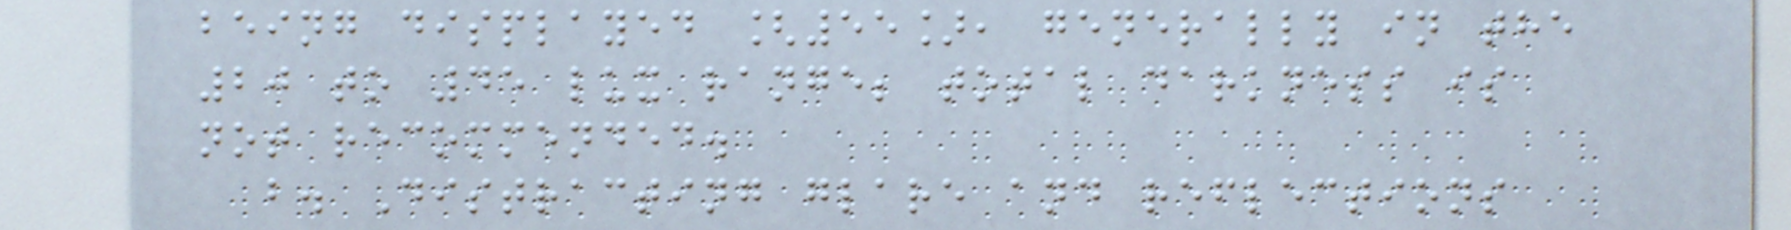being displayed [55], generally in the
20 to 45 lux range; total darkness is
not recommended.
b. Distracting glare and reflections
